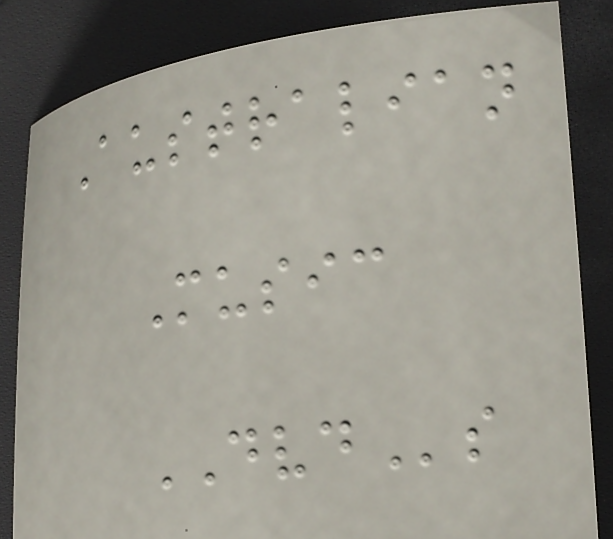Australian
Music
DVDs
